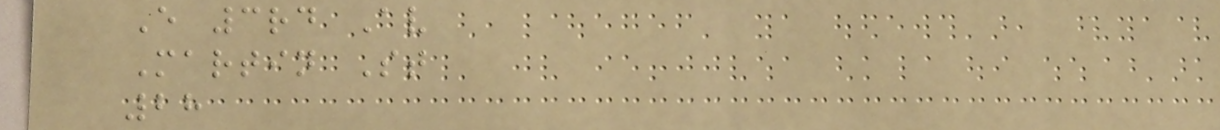E 3rd Av
Martin St
28
